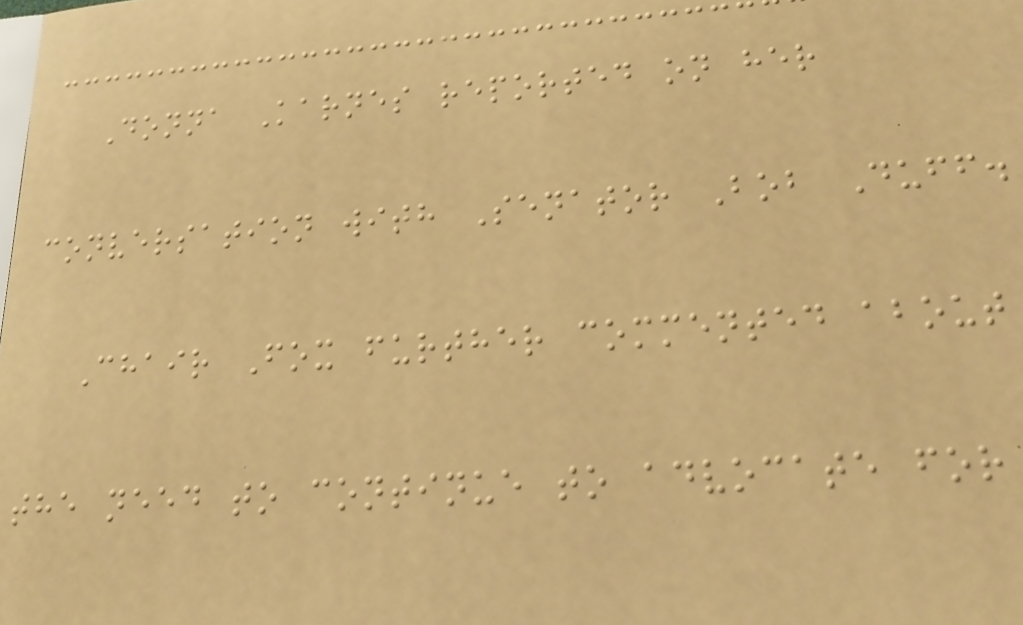Donna Karnes reported on her
conversation with Senator Bob Duff.
Chair Fox further commented about
the need to continue to advocate for
